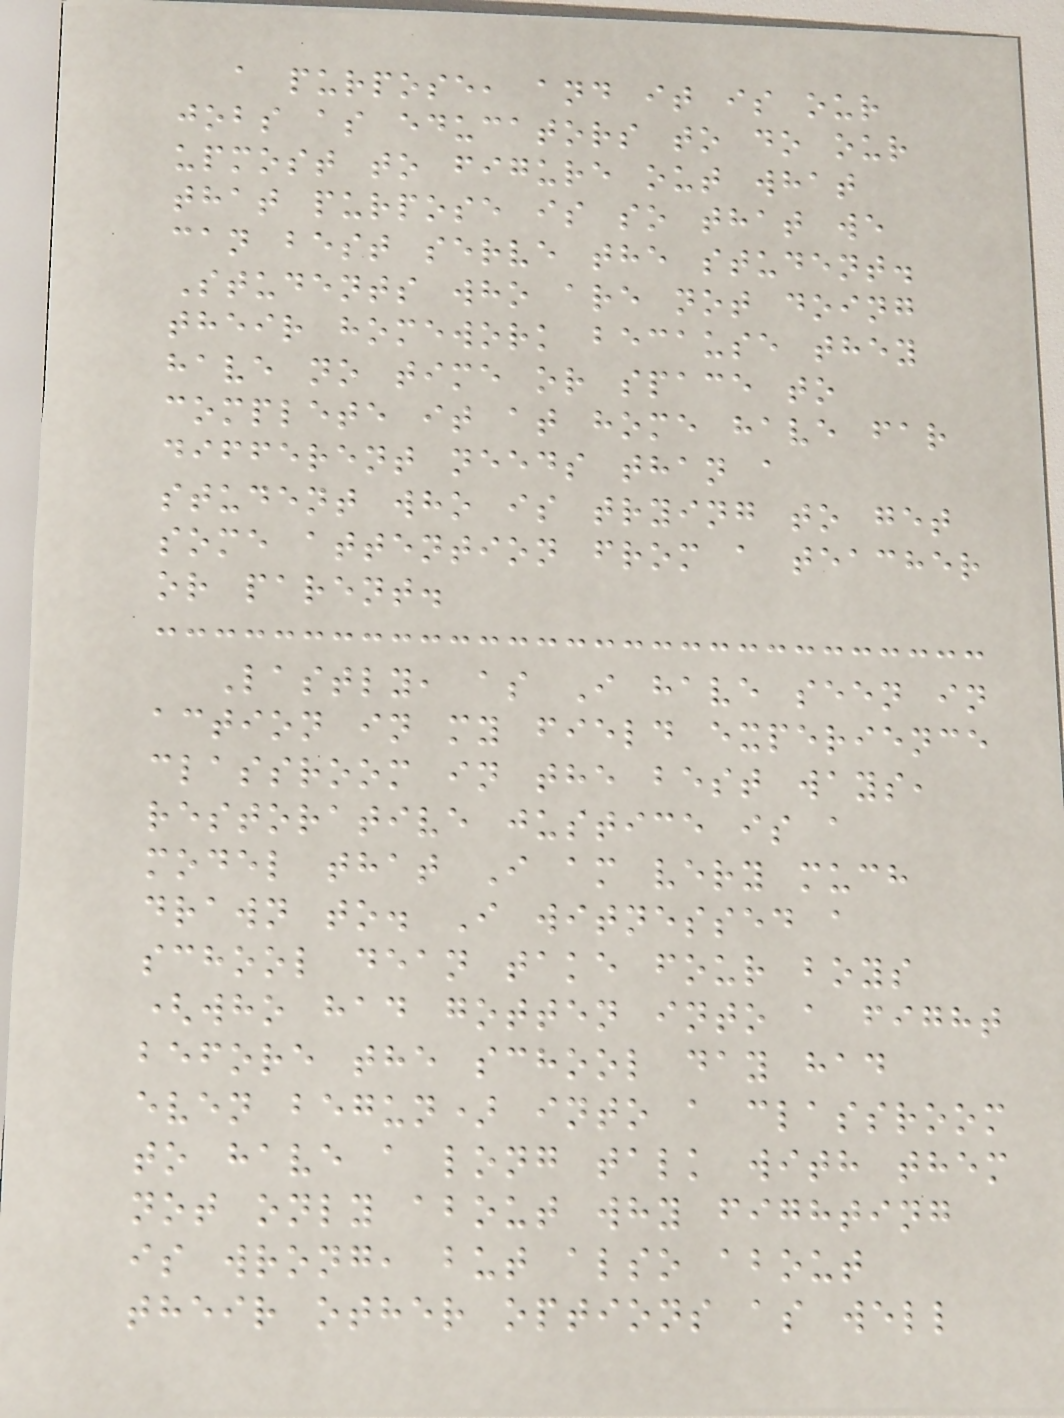a purpose, and it is our
jobs as educators to do our
upmost to figure out what
that purpose is so that we
can best serve the student.
Students who are not doing
their homework because they
have no time or space to
complete it at home have far
different needs than a
student who is trying to get
some attention from a teacher
or parent.
Lastly, as I have seen in
action in my field experience
classroom in the best ways,
restorative justice is a
model that I am very much
drawn to. I witnessed a
school dean take four boys
(who had gotten into a fight
before the school day had
even begun) into a classroom
to have a long talk with them
not only about why fighting
is wrong, but also about
their other options as well
